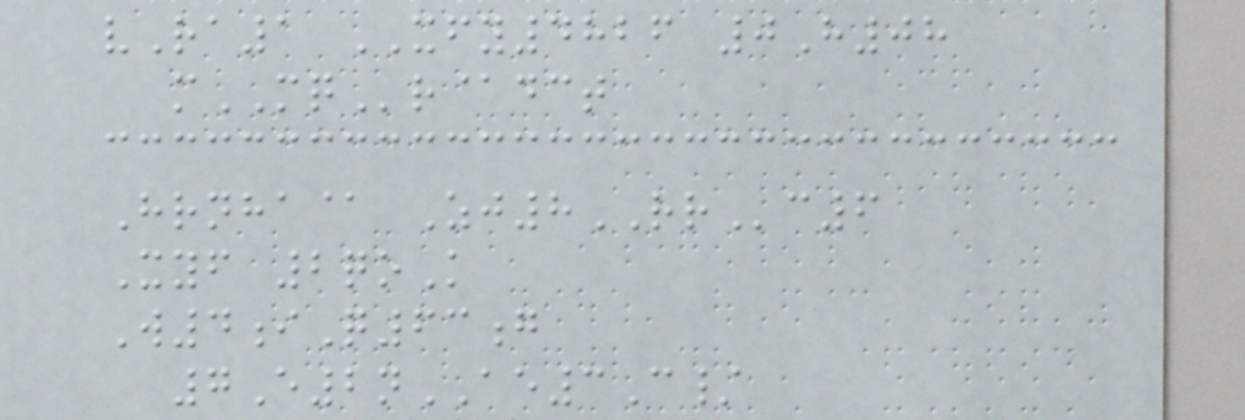vRa1 XFY4826 0H08
mMQr@dct
Hrnha@ Zj8RRc6
Xyf 2qoK
W4iQ63g
7E2nAE3C/
